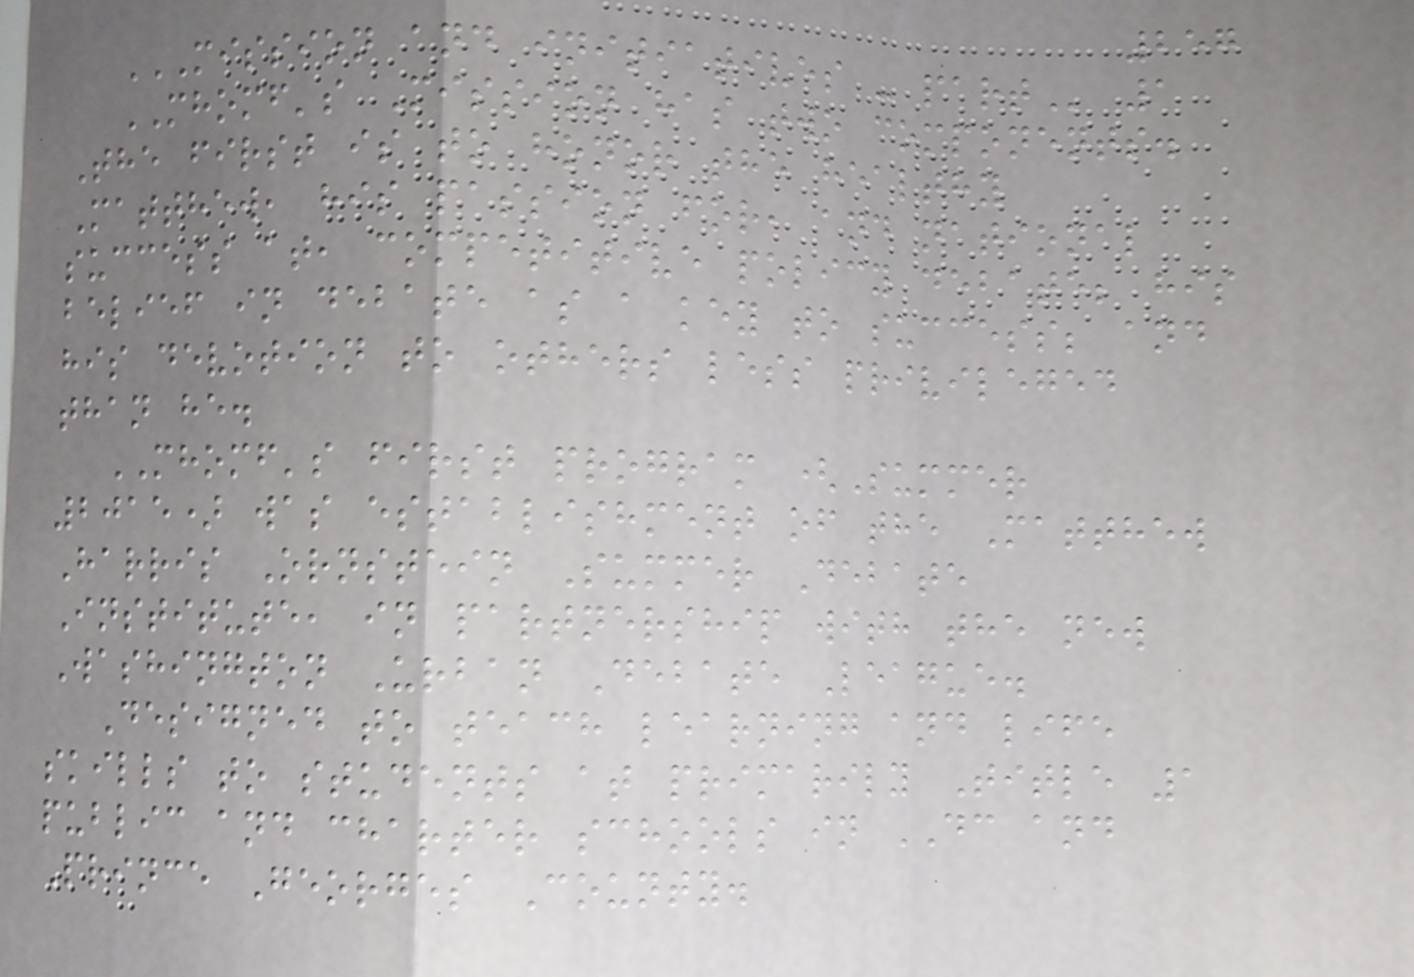257
MISSION AND INITIATIVES - PART 1
MHOMF's Mission has two components.
The first is to honor the healthy
Matthew, his passion for, and national
success at, competitive policy debate; his
belief in debate as a key to success; and
his devotion to others less privileged
than he.
MHOMF's first program (Summer
2015) was establishment of the Matthew
Harris Ornstein Summer Debate
Institute, in partnership with the new
Washington Urban Debate League.
Designed to teach learning and life
skills to students at primarily Title 1
public and charter schools in DC and
Prince Georges County.
